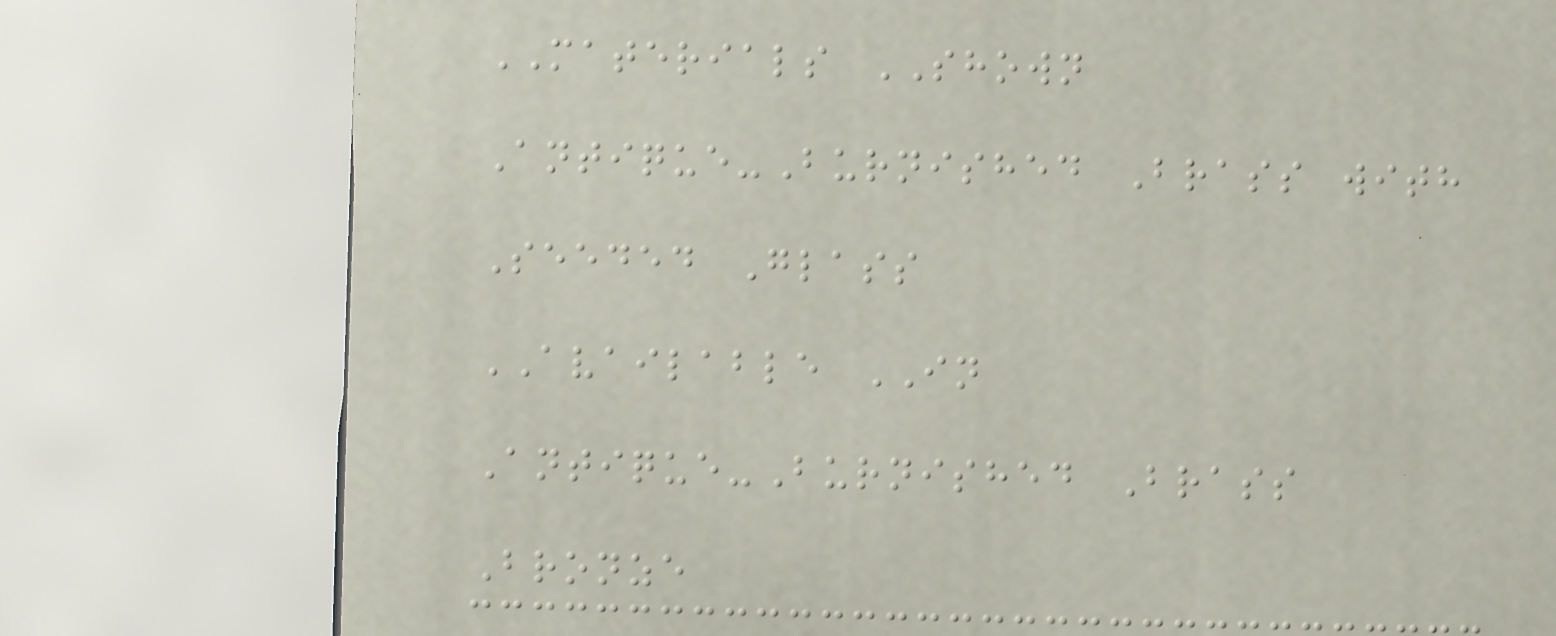MATERIALS SHOWN
Antique-Burnished Brass with
Seeded Glass
AVAILABLE IN
Antique-Burnished Brass
Bronze
